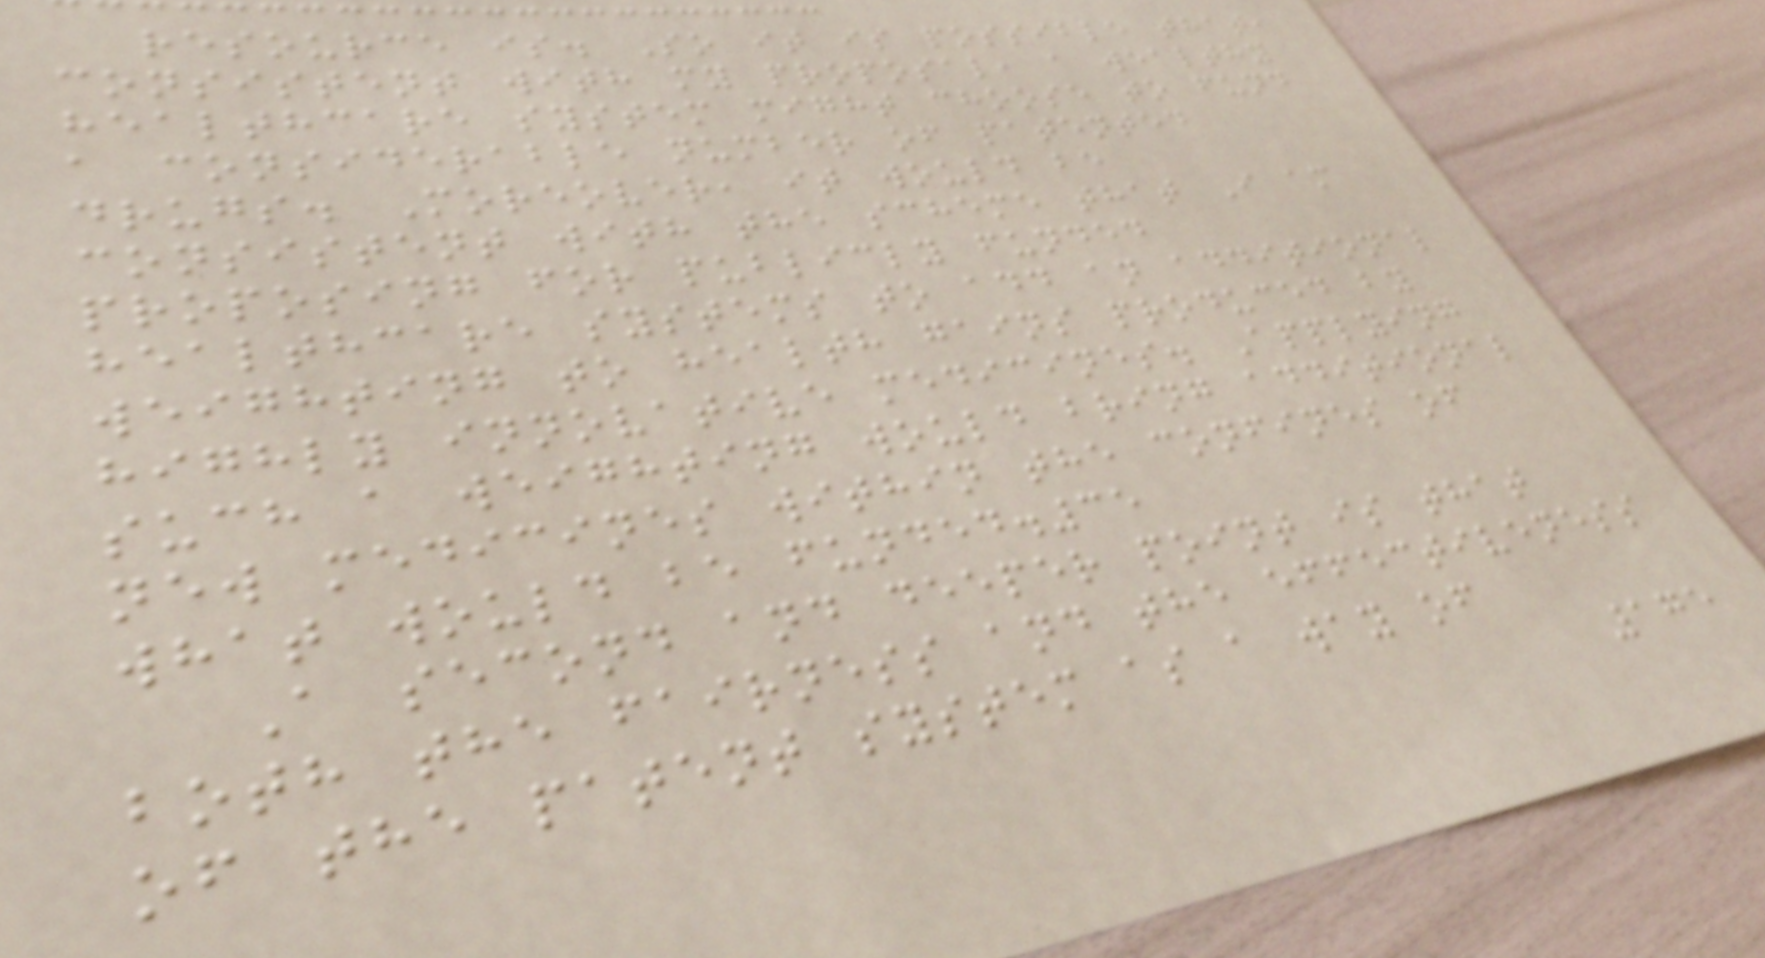resource is. So it is possible that,
consistent with my proposal, a wealthy
healthcare system might choose to fund
a considerable number of patented
drugs. Moreover, it would be
consistent with the scheme that I am
proposing for publicly funded
healthcare systems to add an additional
weighting to health gains produced by
highly innovative medicines. Applying
such a weighting would bring additional
new medicines within the confines of
what would be funded.35
A second and deeper point is that
both the fairness and the effectiveness
of the patent system as a way of
175
